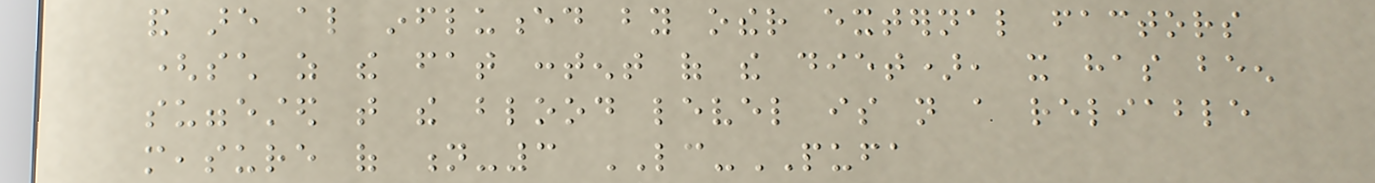and are also influenced by other external factors
(such as the fat content of the diet), it has been
suggested that the blood level is not a reliable
measure of n-3 LC-PUFA
